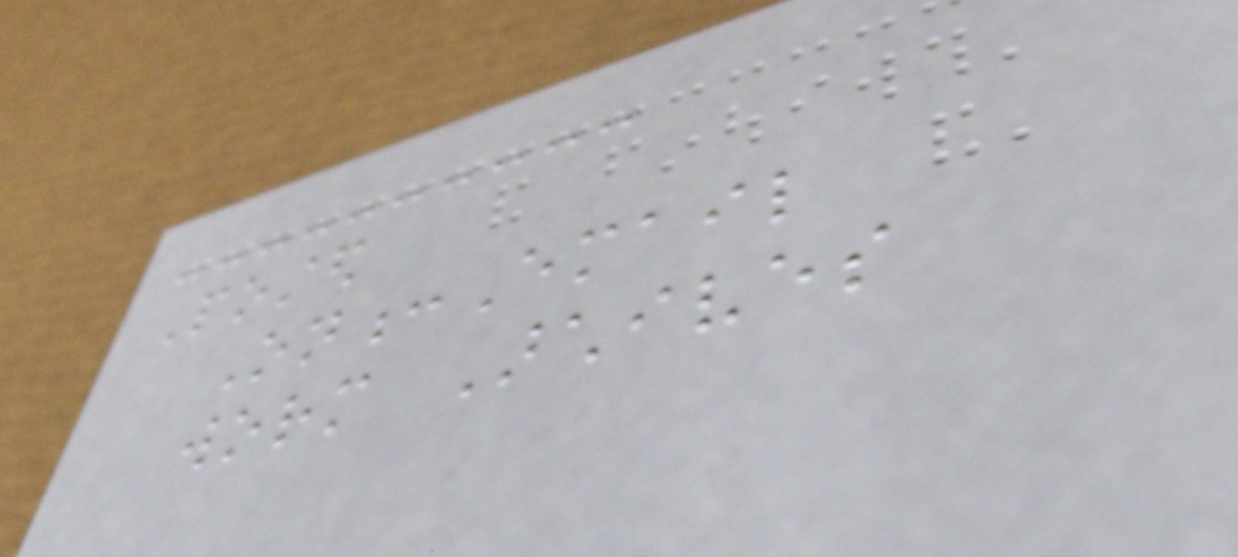Posted
On:Email
worm Archives
